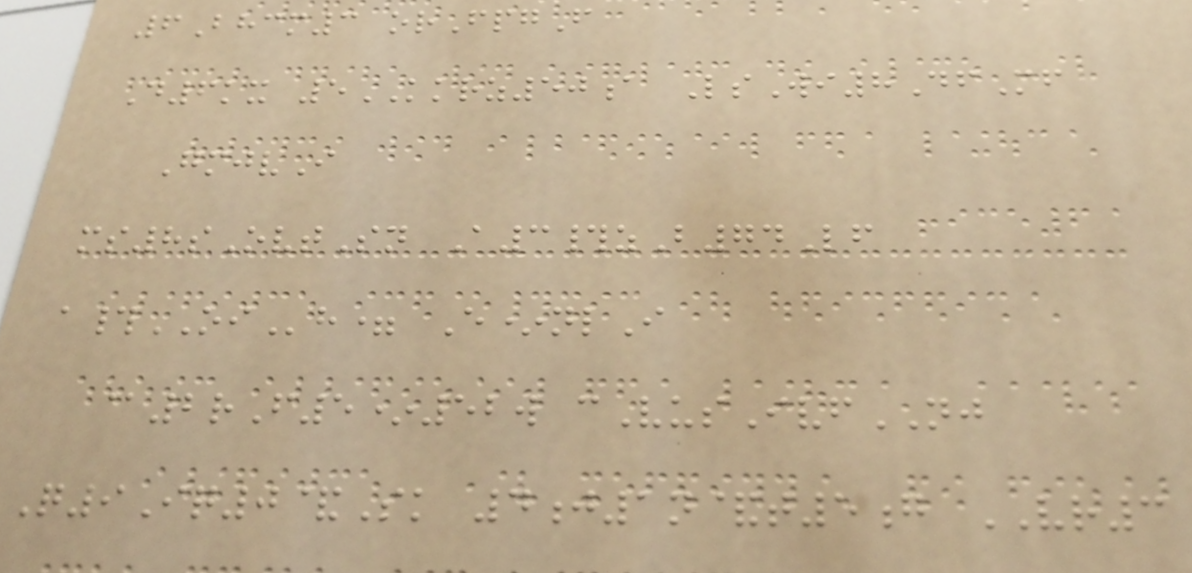6Bhcm3 orFpgF
D6kx 5KKRZ50a LsWi8DfMf
GmjvI
ms8sOvtSn A3#zB74Lf
a#OIh= E*nlI
@2rF5*52w cVusIvfNJ
Q9Iq0&Sk 4j1n&t5g VR3
